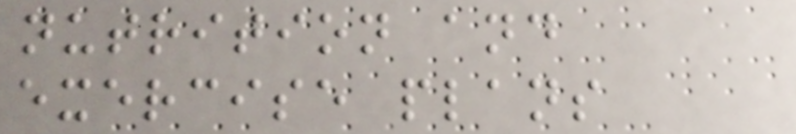nutrition and
exercise plans
